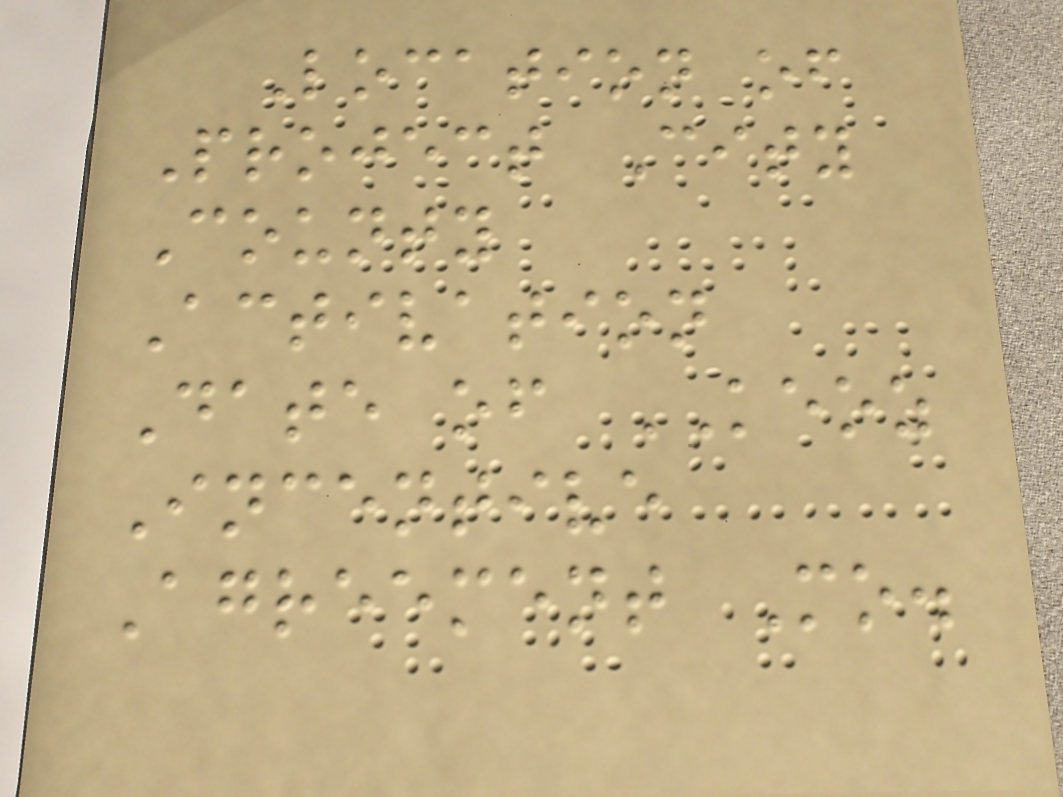Location of
Project City
County
Activation
Date of KEOZ
Incentive
Agreement Mo.
